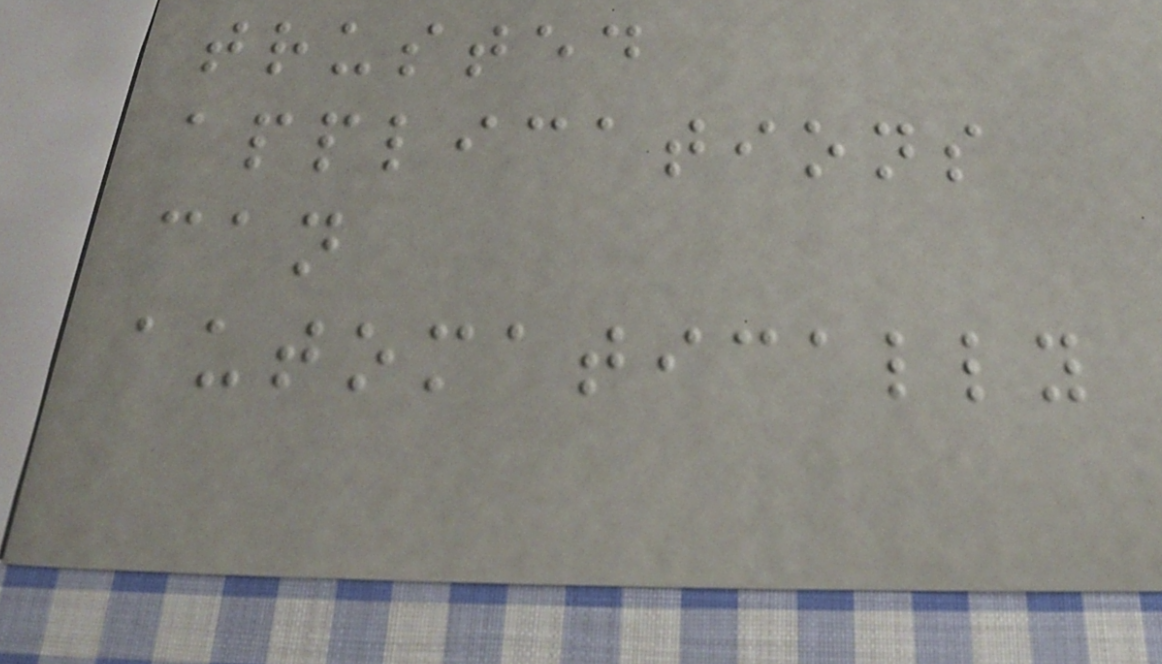trusted
applications
can
automatically
